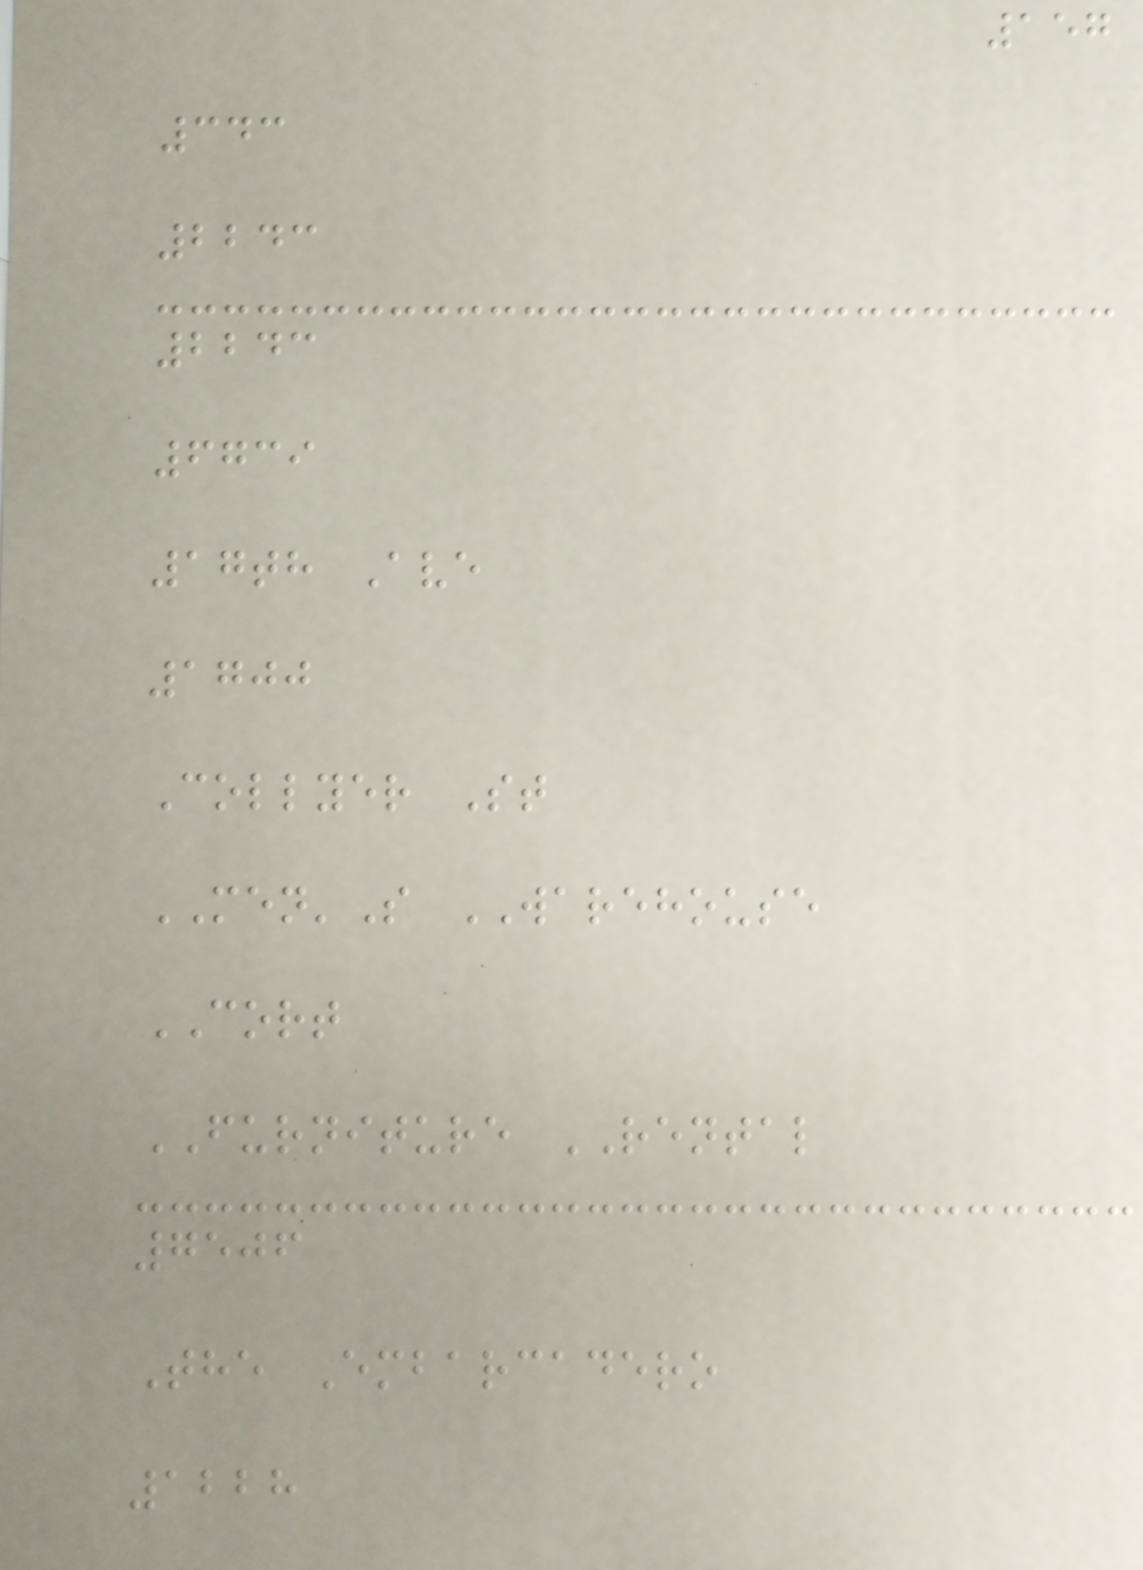157
343
2243
2243
6739
17th Ave
1700
Collyer St
MEN'S WAREHOUSE
CORT
FURNITURE RENTAL
7506
The Embarcadero
1228
